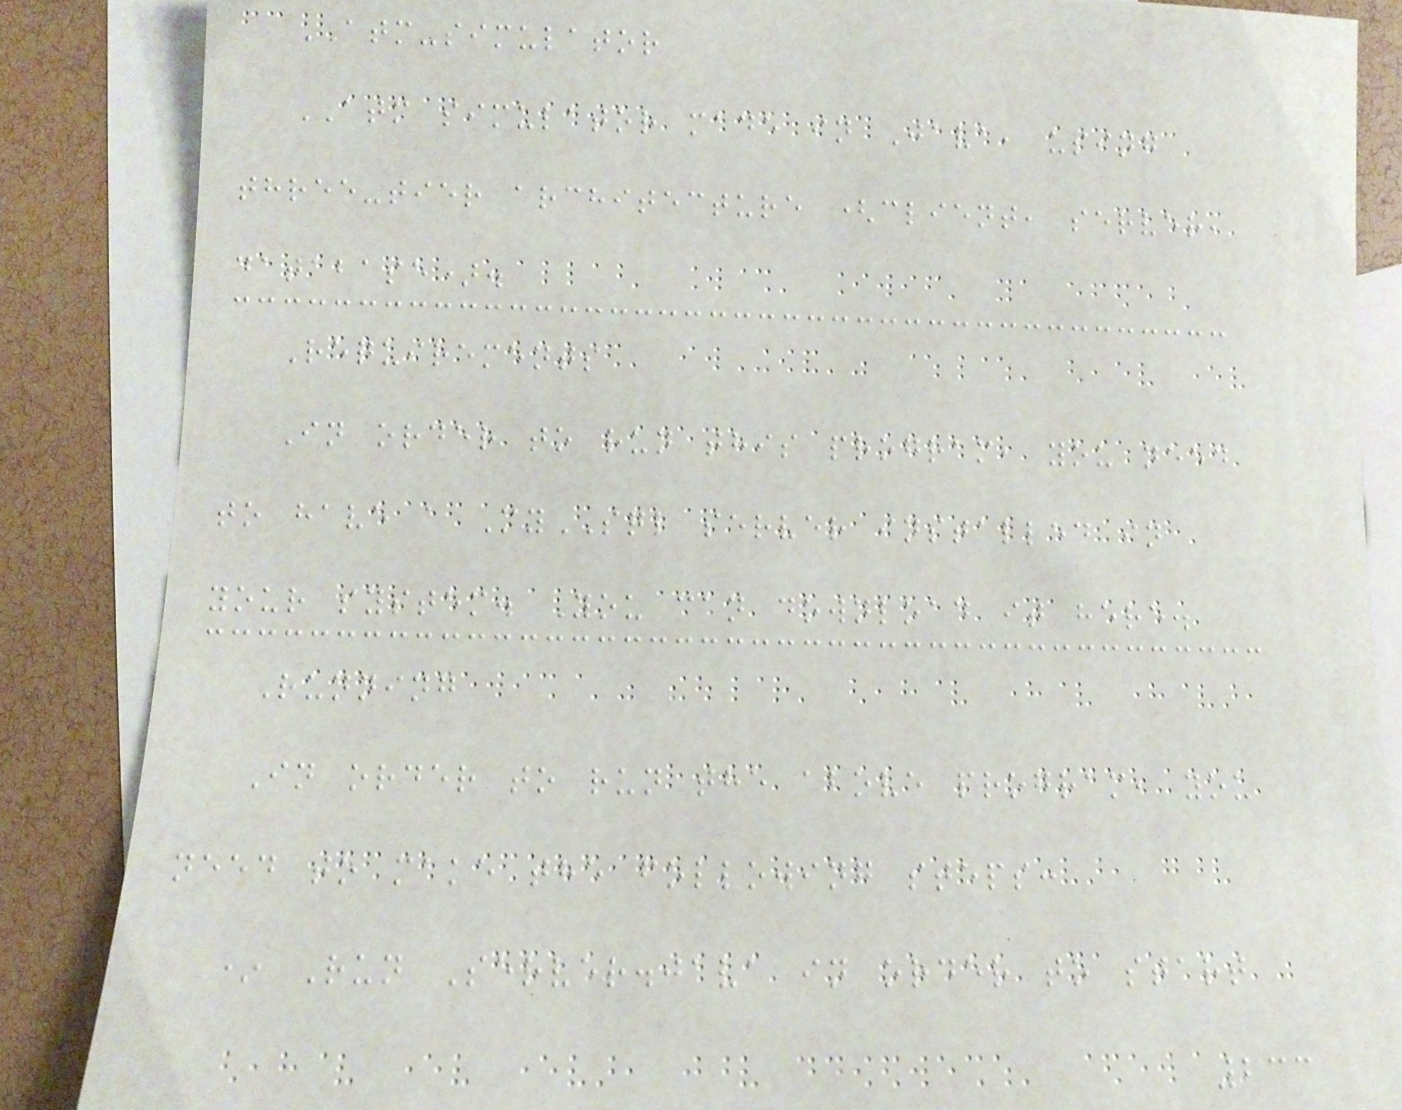ATM-simulator
ATM simulator made in Java, using
three-tier architecture (client, server,
database).
Requirements
In order to run this program, you need
to have a MySQL server installed in
your system. You can download it here.
Running
In order to run the above program, you
need to make the following steps:
* Run Server.java in order to start
233
